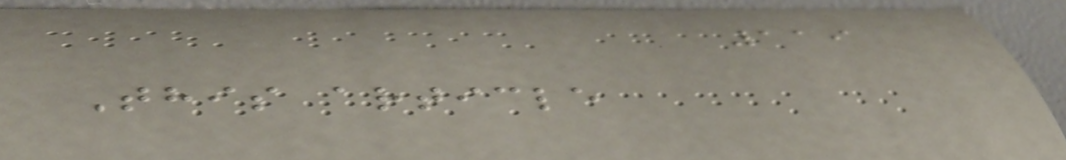119
This article
